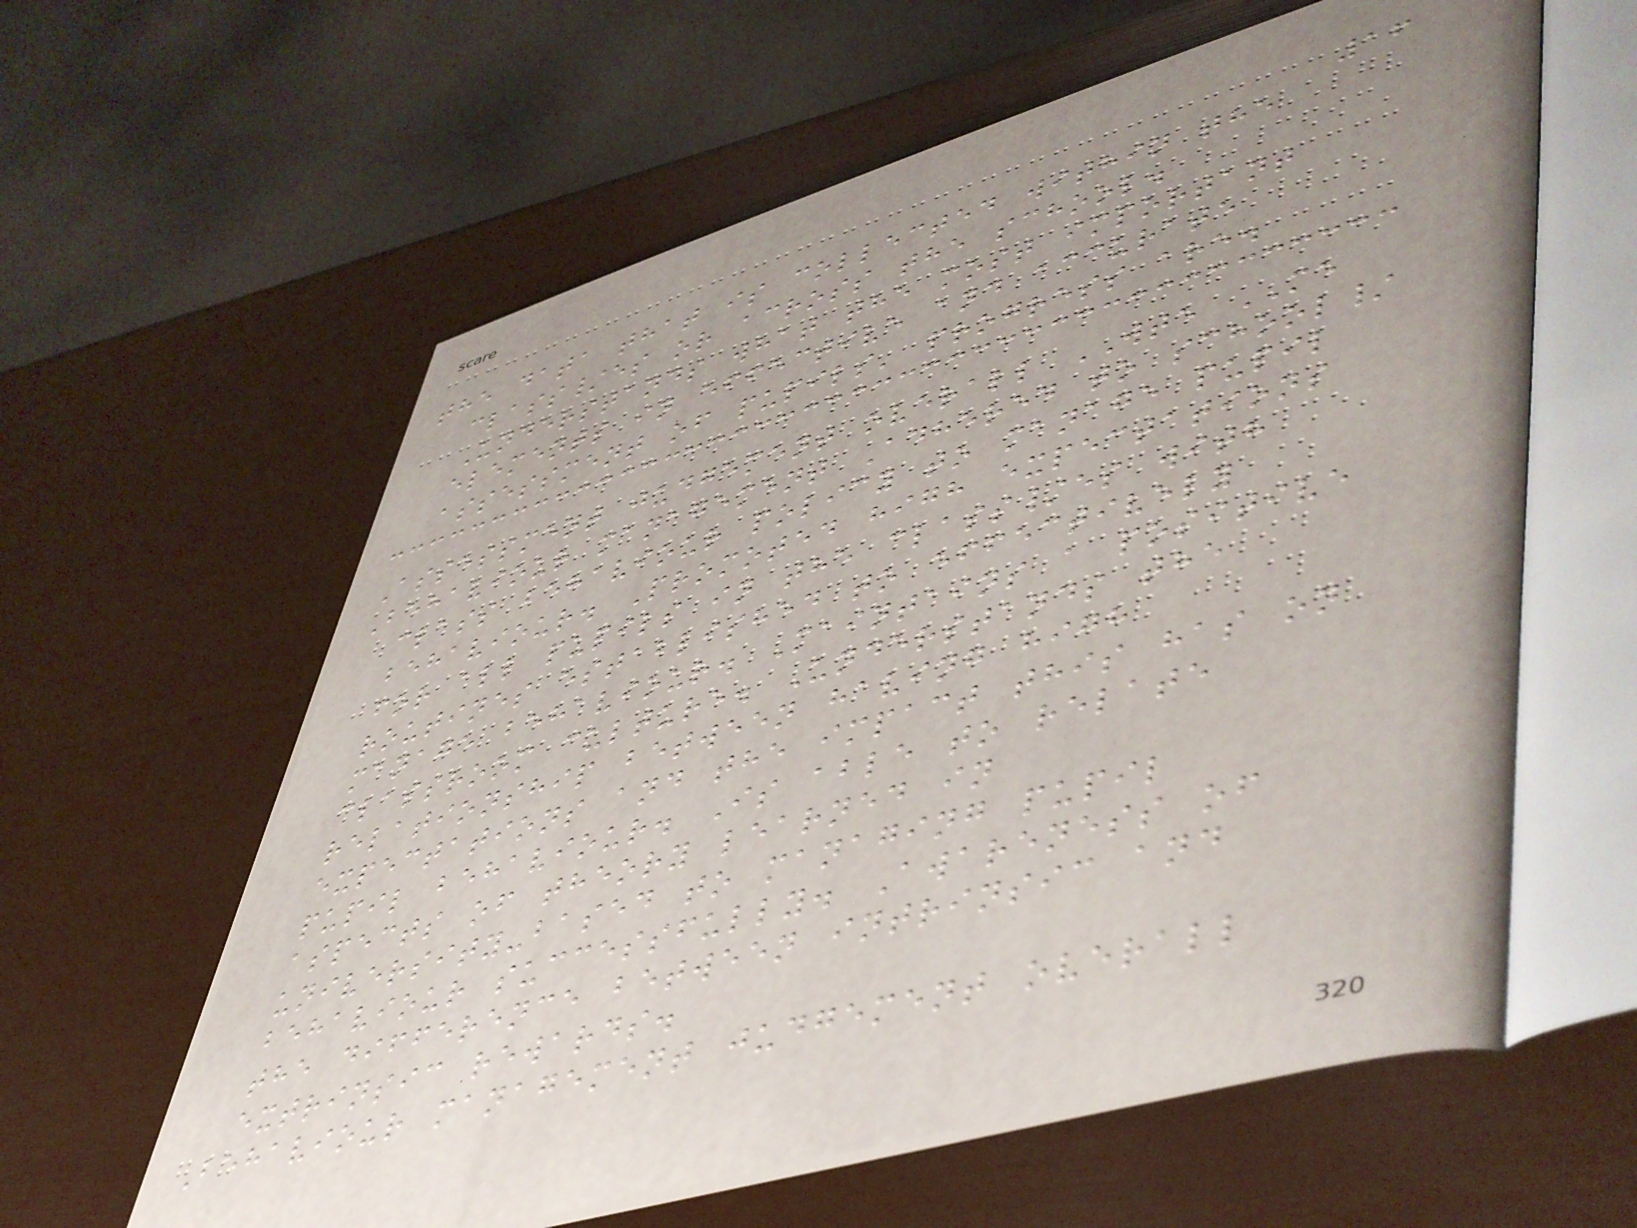16
the data that is collected within the
class/es or across the school.
Understands what the most important
elements in effective and accurate
assessment of pupils' progress are.
Assessment judgement overall WTE ME
Behaviour management Adhered to school/
class behaviour policy to manage pupil
behaviour. Promoted high expectations
for all pupils in the class/es with
routines established to effectively
manage behaviour. Maintains a positive
classroom culture. Understands the
relationship between having high
expectations and the impact this has on
pupil behaviour. Is able to relate
aspects of theory learned in
university-based to managing pupil
behaviour successfully. Awareness of
the difference between intrinsic and
extrinsic rewards.
Behaviour management judgement overall
